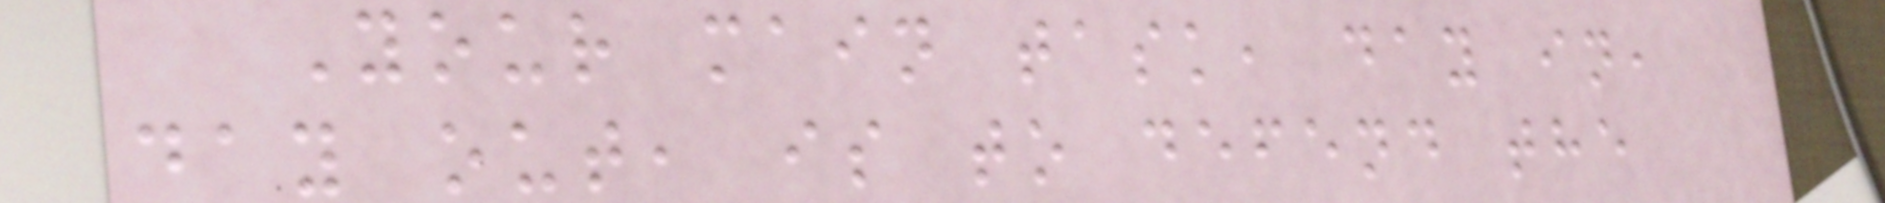Your main task, day in,
day out, is to defend the
